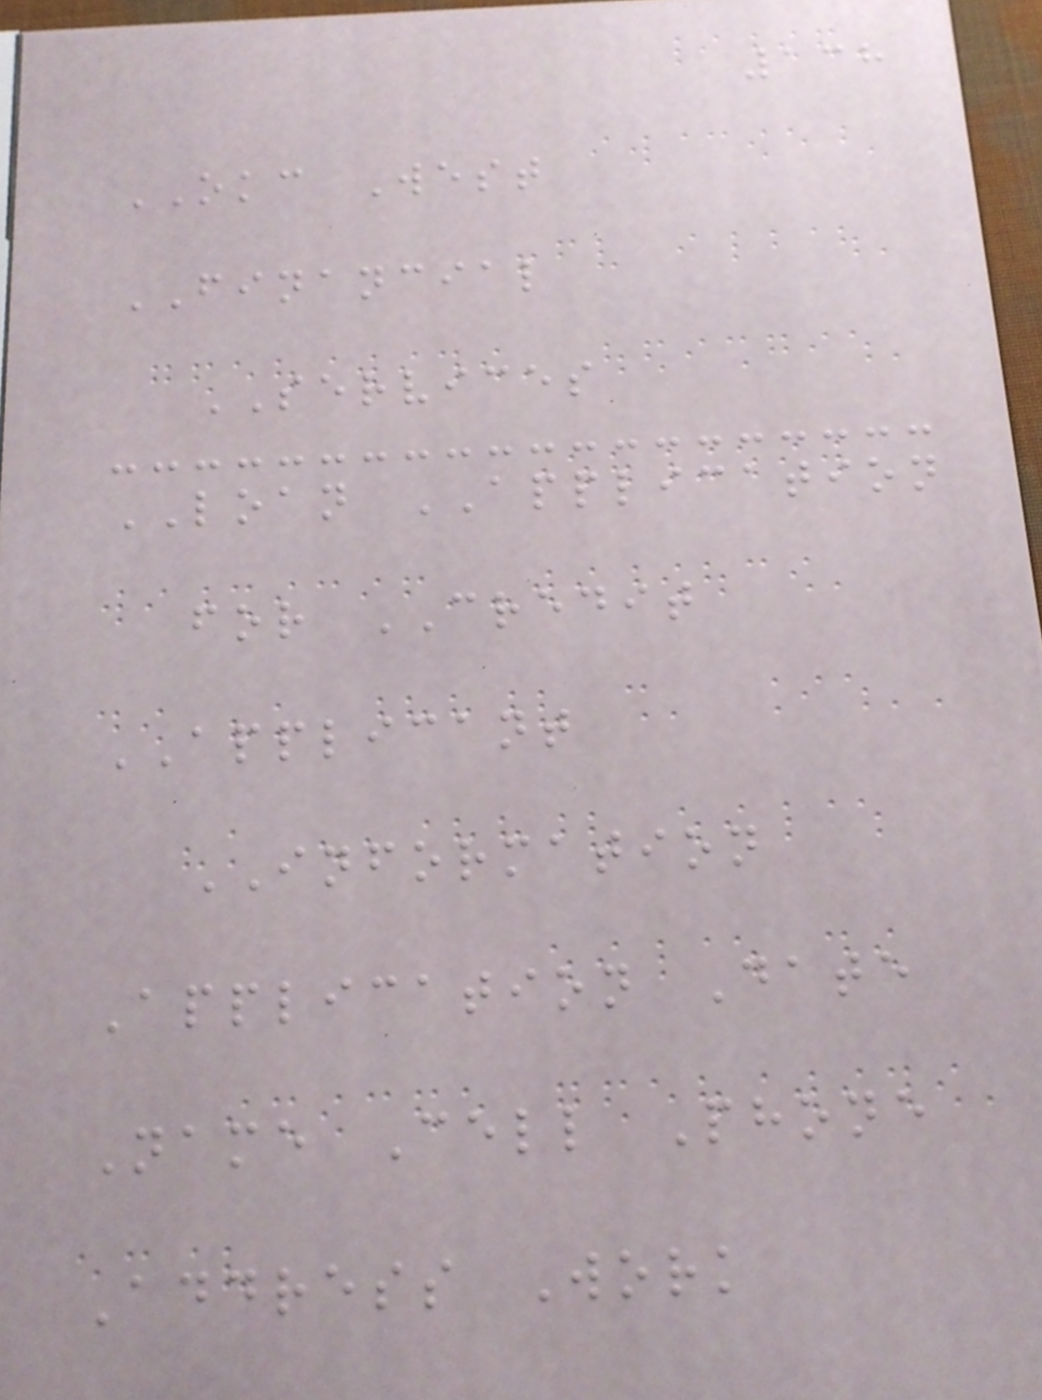138
OKC West
FINANCIAL
SERVICES
LOAN APPLICATION
for CREDIT
APPLICANT
INFORMATION
Application Date
Name Cell Phone
Address Work
